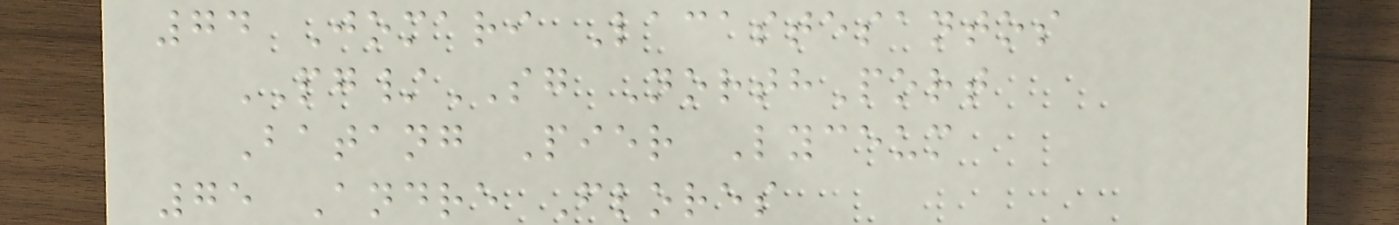74 Jomari Lacastesantos
PG/SG NorthPort
Batang Pier Lyceum
75 Andre Flores
